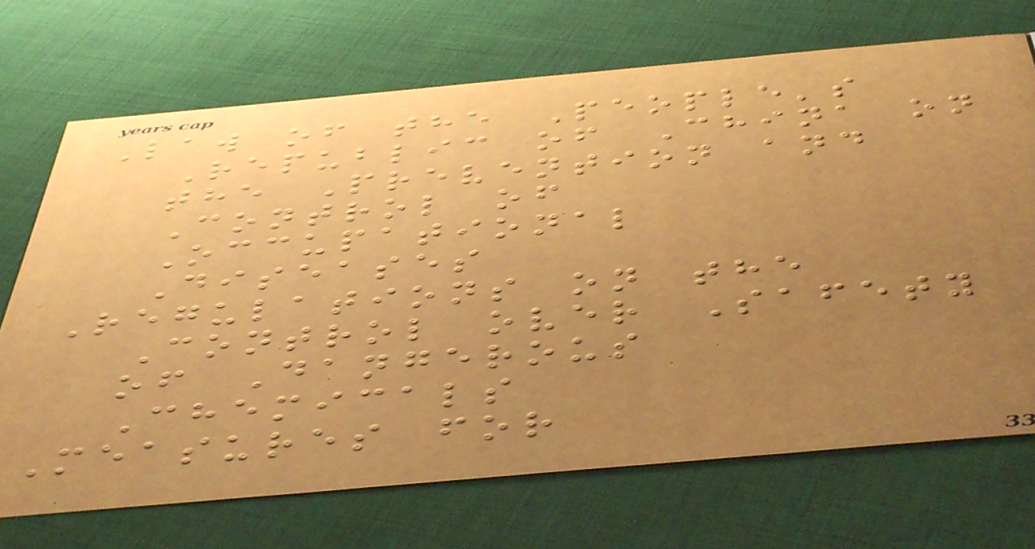Law of the People's
Republic of China on
the Prevention and
Control of
Occupational
Diseases
Regulations on the
Control over Safety
of Dangerous
Chemicals
Measures for
